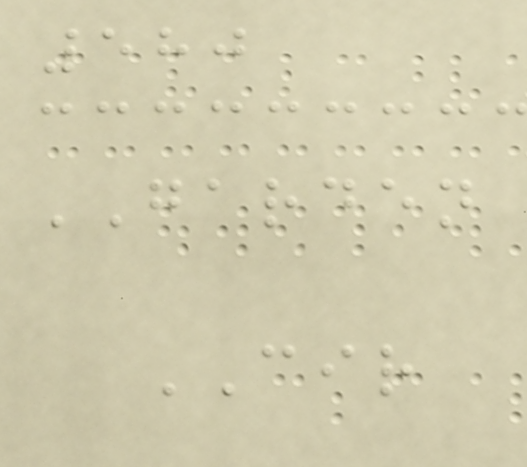580
GARDEN
CIR
